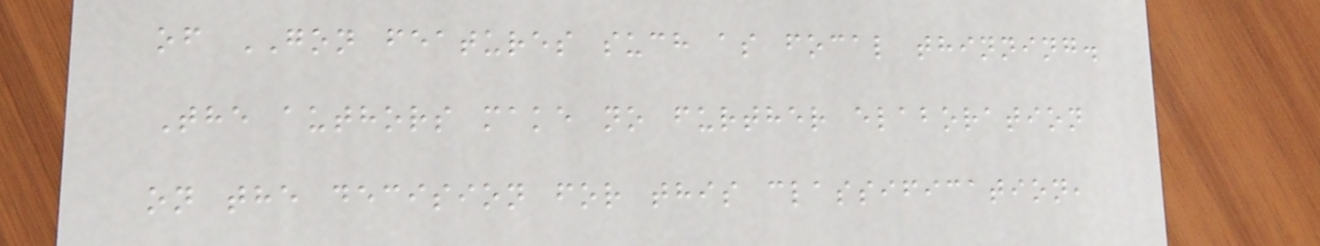of GON features such as focal thinning.
The authors make no further elaboration
on the decision for this classification,
